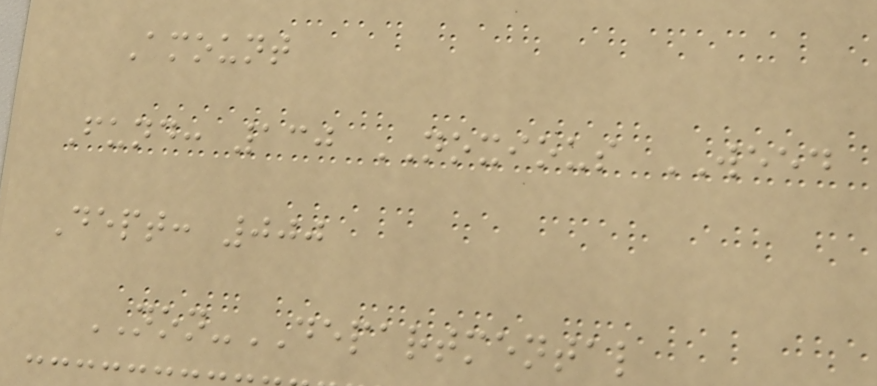Amount
Fund: 130 NOXIOUS WEED
Dept: 000
NON-DEPARTMENTAL
